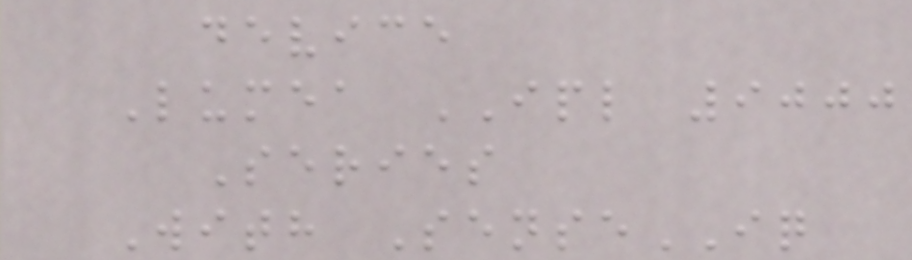device
Lumea IPL 9000
Series
With SenseIQ
